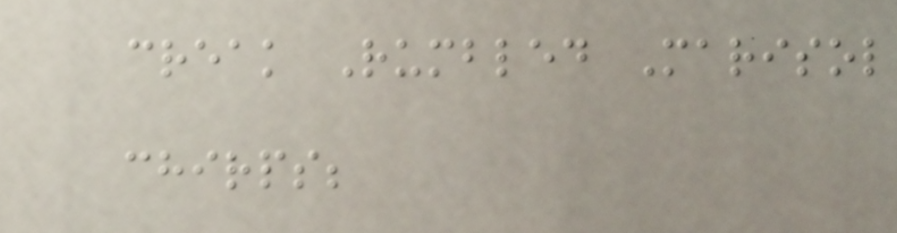creak Rumbled Marisol
chirps;
